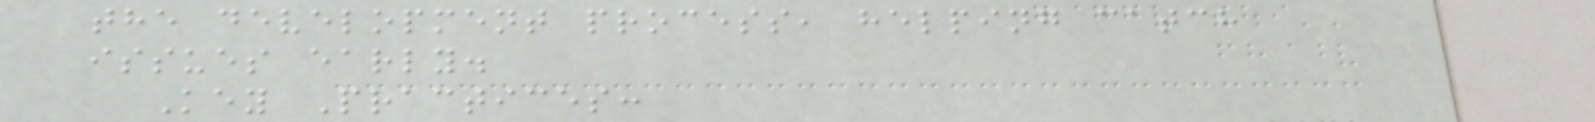the development process, helping catch
issues early.
Key Practices:
